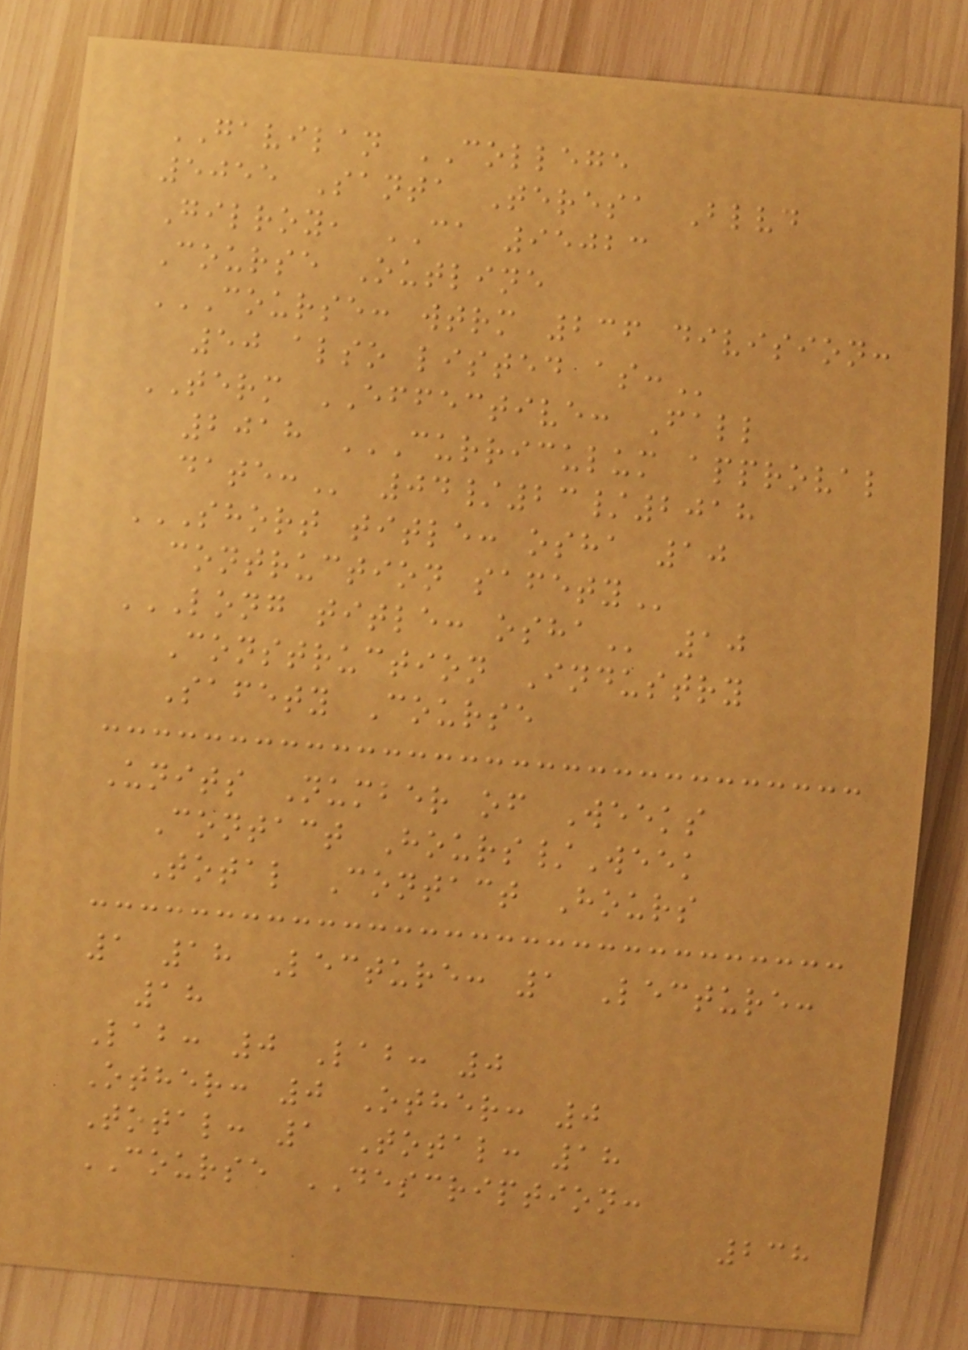GAVILAN COLLEGE
5055 Santa Teresa Blvd
Gilroy, CA 95023
Course Outline
COURSE: WTRM 236 DIVISION:
50 ALSO LISTED AS:
TERM EFFECTIVE: Fall
2018 CURRICULUM APPROVAL
DATE: 04/23/2018
SHORT TITLE: OSHA 10
CONTRUCTION SAFETY
LONG TITLE: OSHA 10
Construction Industry
Safety Course
Units Number of Weeks
Contact Hours/Week
Total Contact Hours
1 18 Lecture: 1 Lecture:
18
Lab: 0 Lab: 0
Other: 0 Other: 0
Total: 1 Total: 18
COURSE DESCRIPTION:
238
